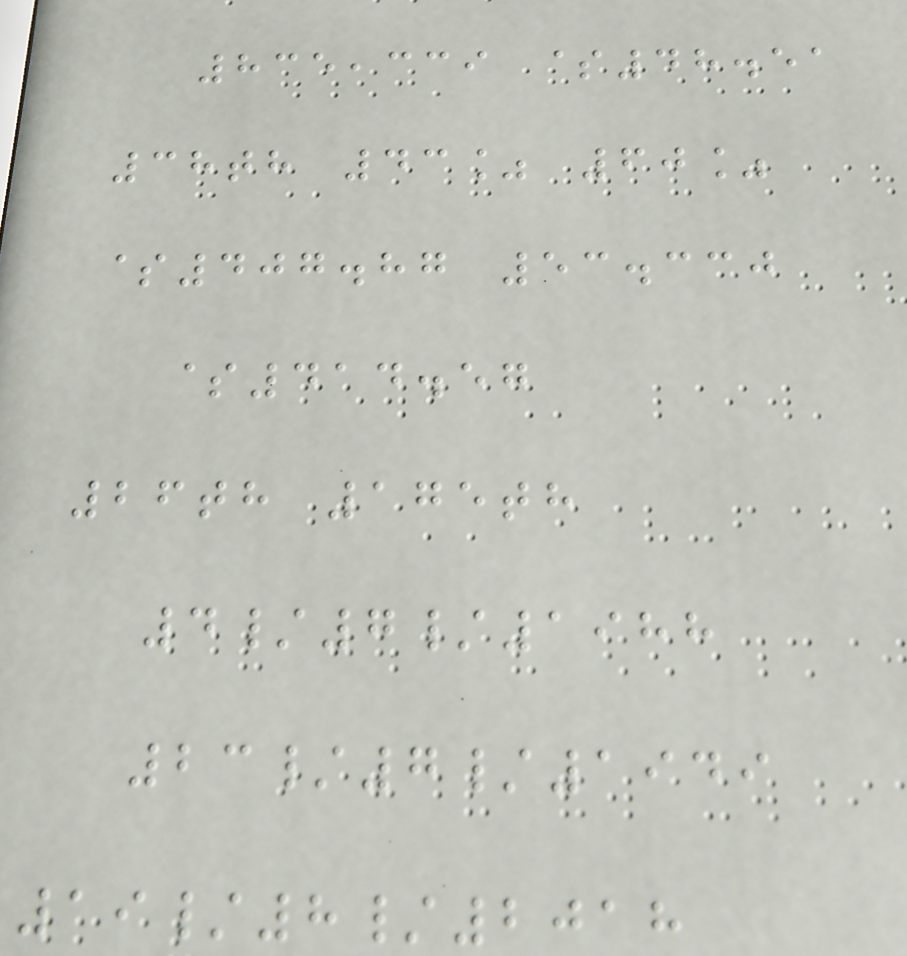835,339 $48.51
38th 43% 60%
$407.87 53.330
$414.57
26th 175th
4/7/1988
23/7/1949
19/8/2018
